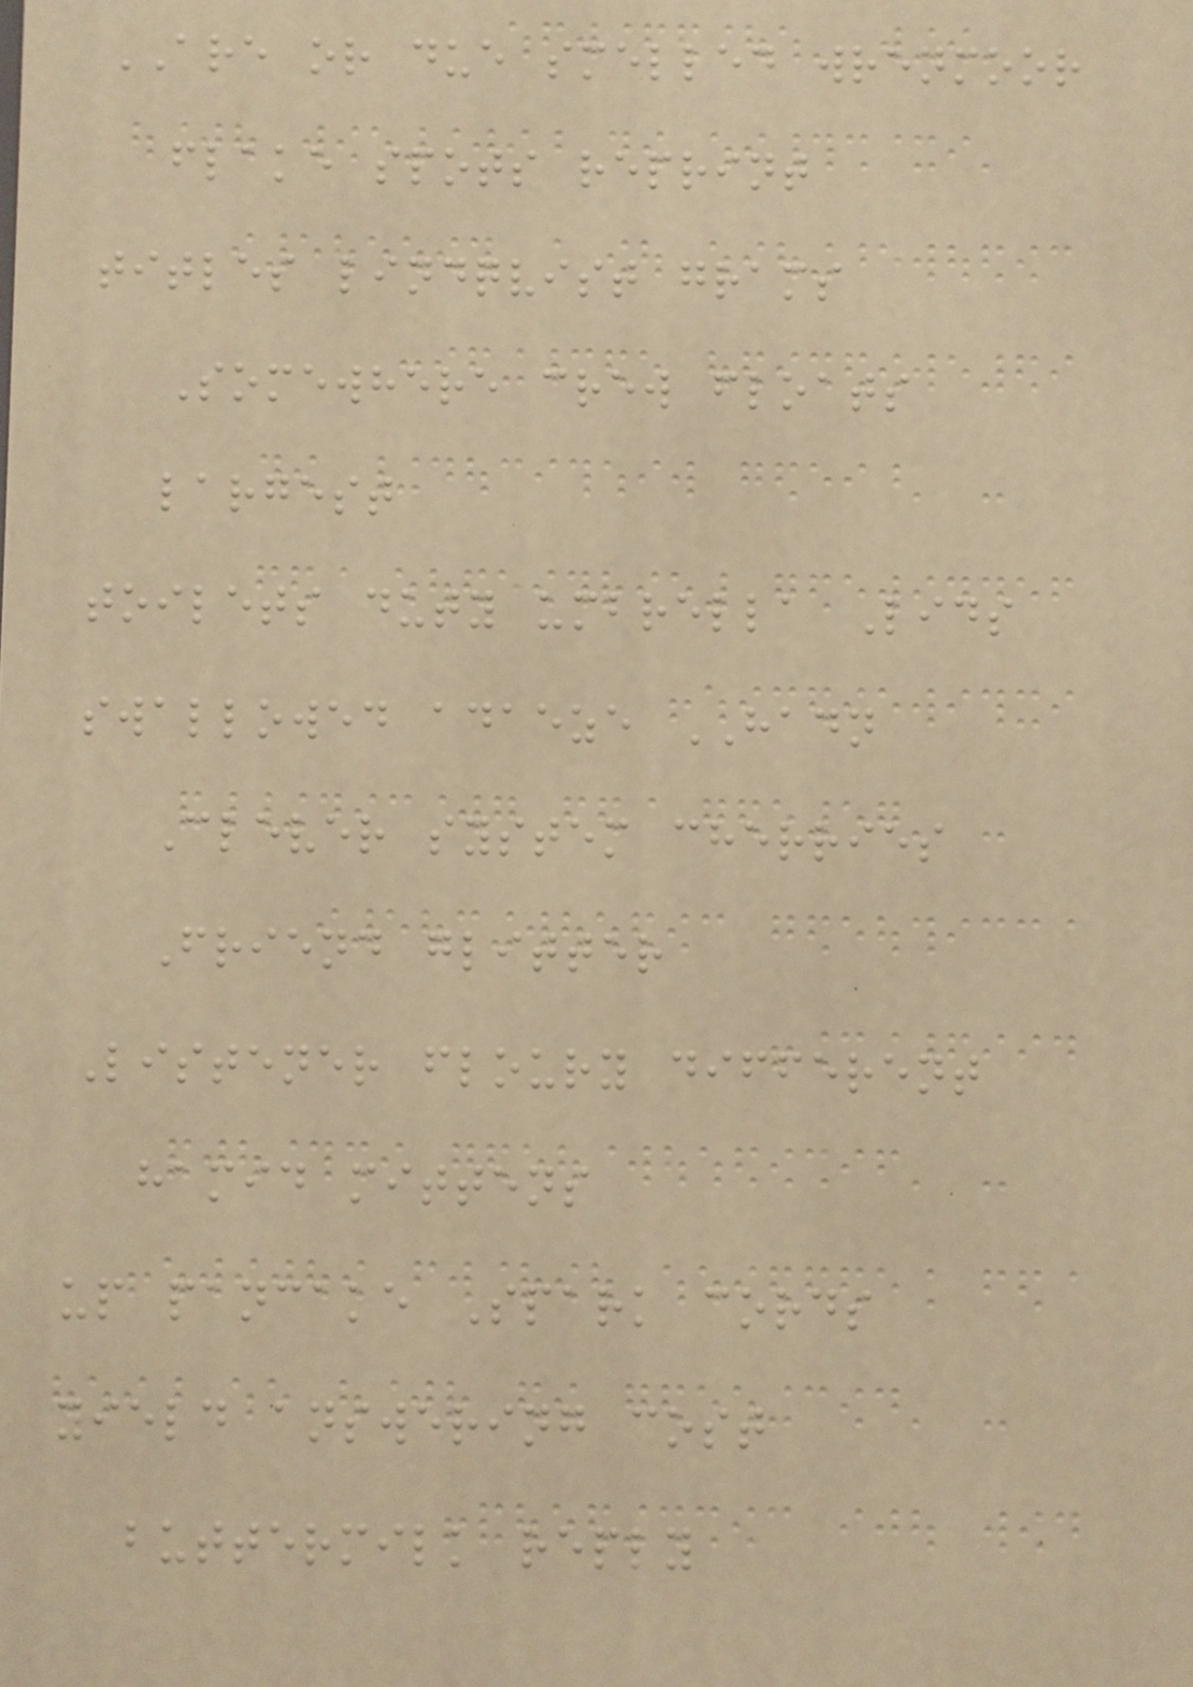ARE or due smelled wrenmoor
flake spots reprint
titles lindqvist grams
Somewhere crew floats
largest
toilets duty umbrella Lids
swallowed adaeze HADN
Clever system cherries
Friend glitter
Listener floury different
hamid mittens
up pancake Spark cords
yield answering cost
buttermilk reply
